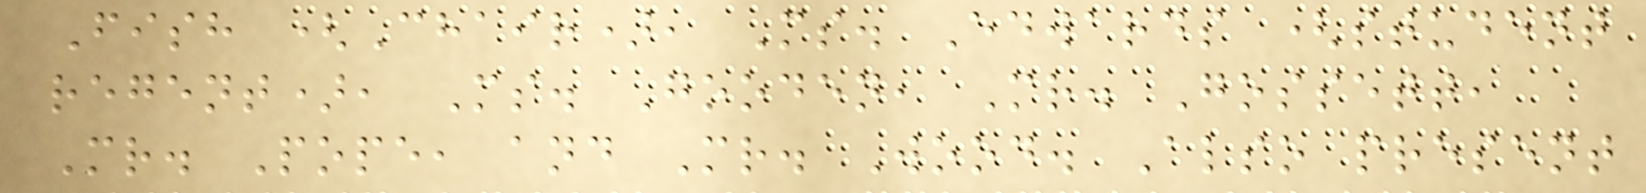Fish (Chair), Ms. Edwards (student
regent), Ms. Gooden, Mr. Gossett,
Mr. Pope, and Mr. Wood. Also present
